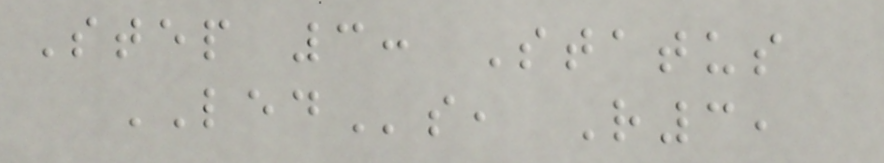Step 3: Status
LEDs, R3,
